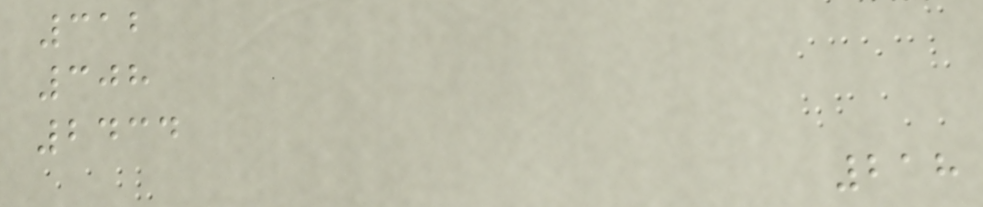312
308
2434
218
